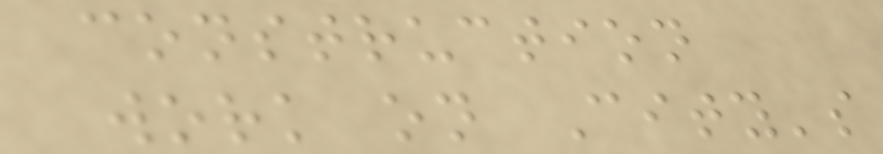construction
work on City's
